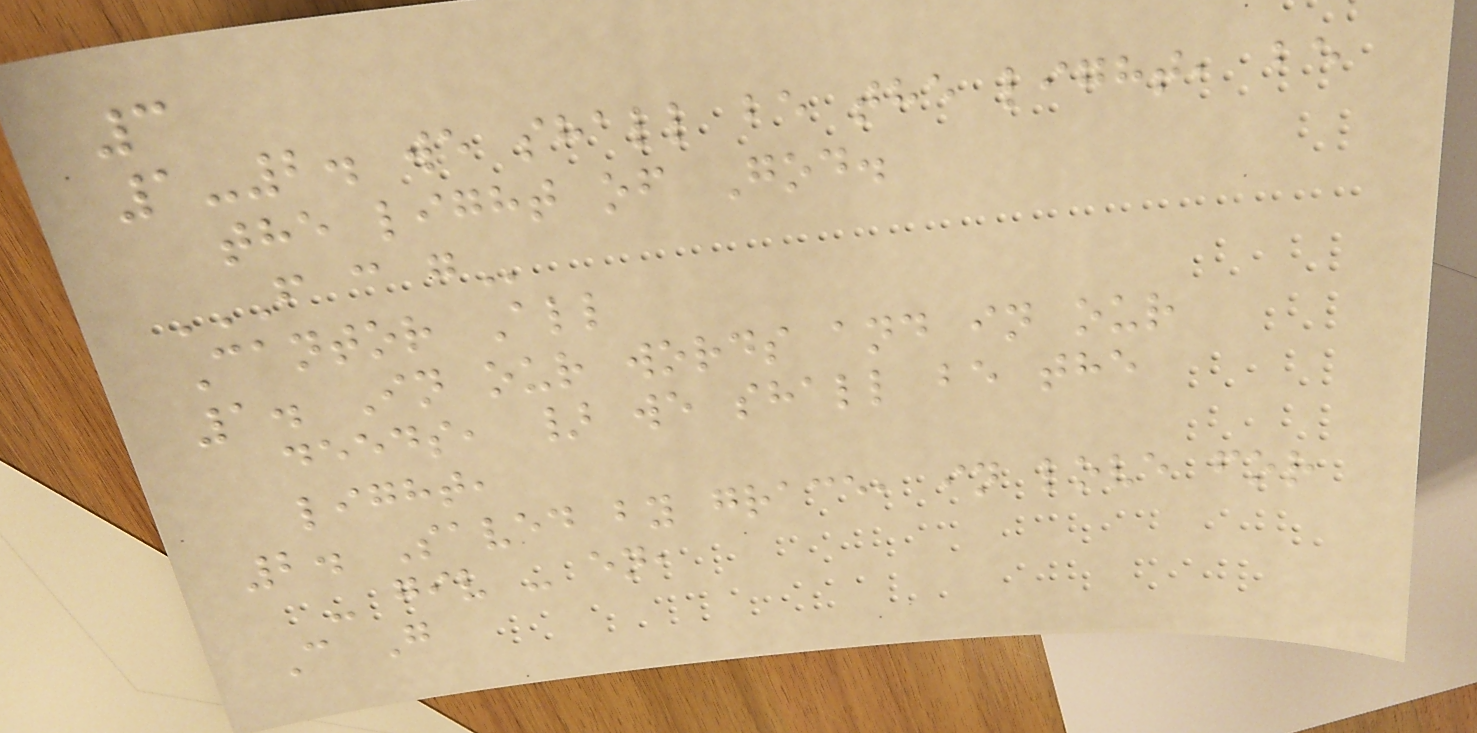3
1-2. we shall be the light, be
the light of God.
F C G
Cantor All
1. In our words and in our
deeds, } we shall be the
light,
2. Saved by grace, in love for
- giv - en,
C G
